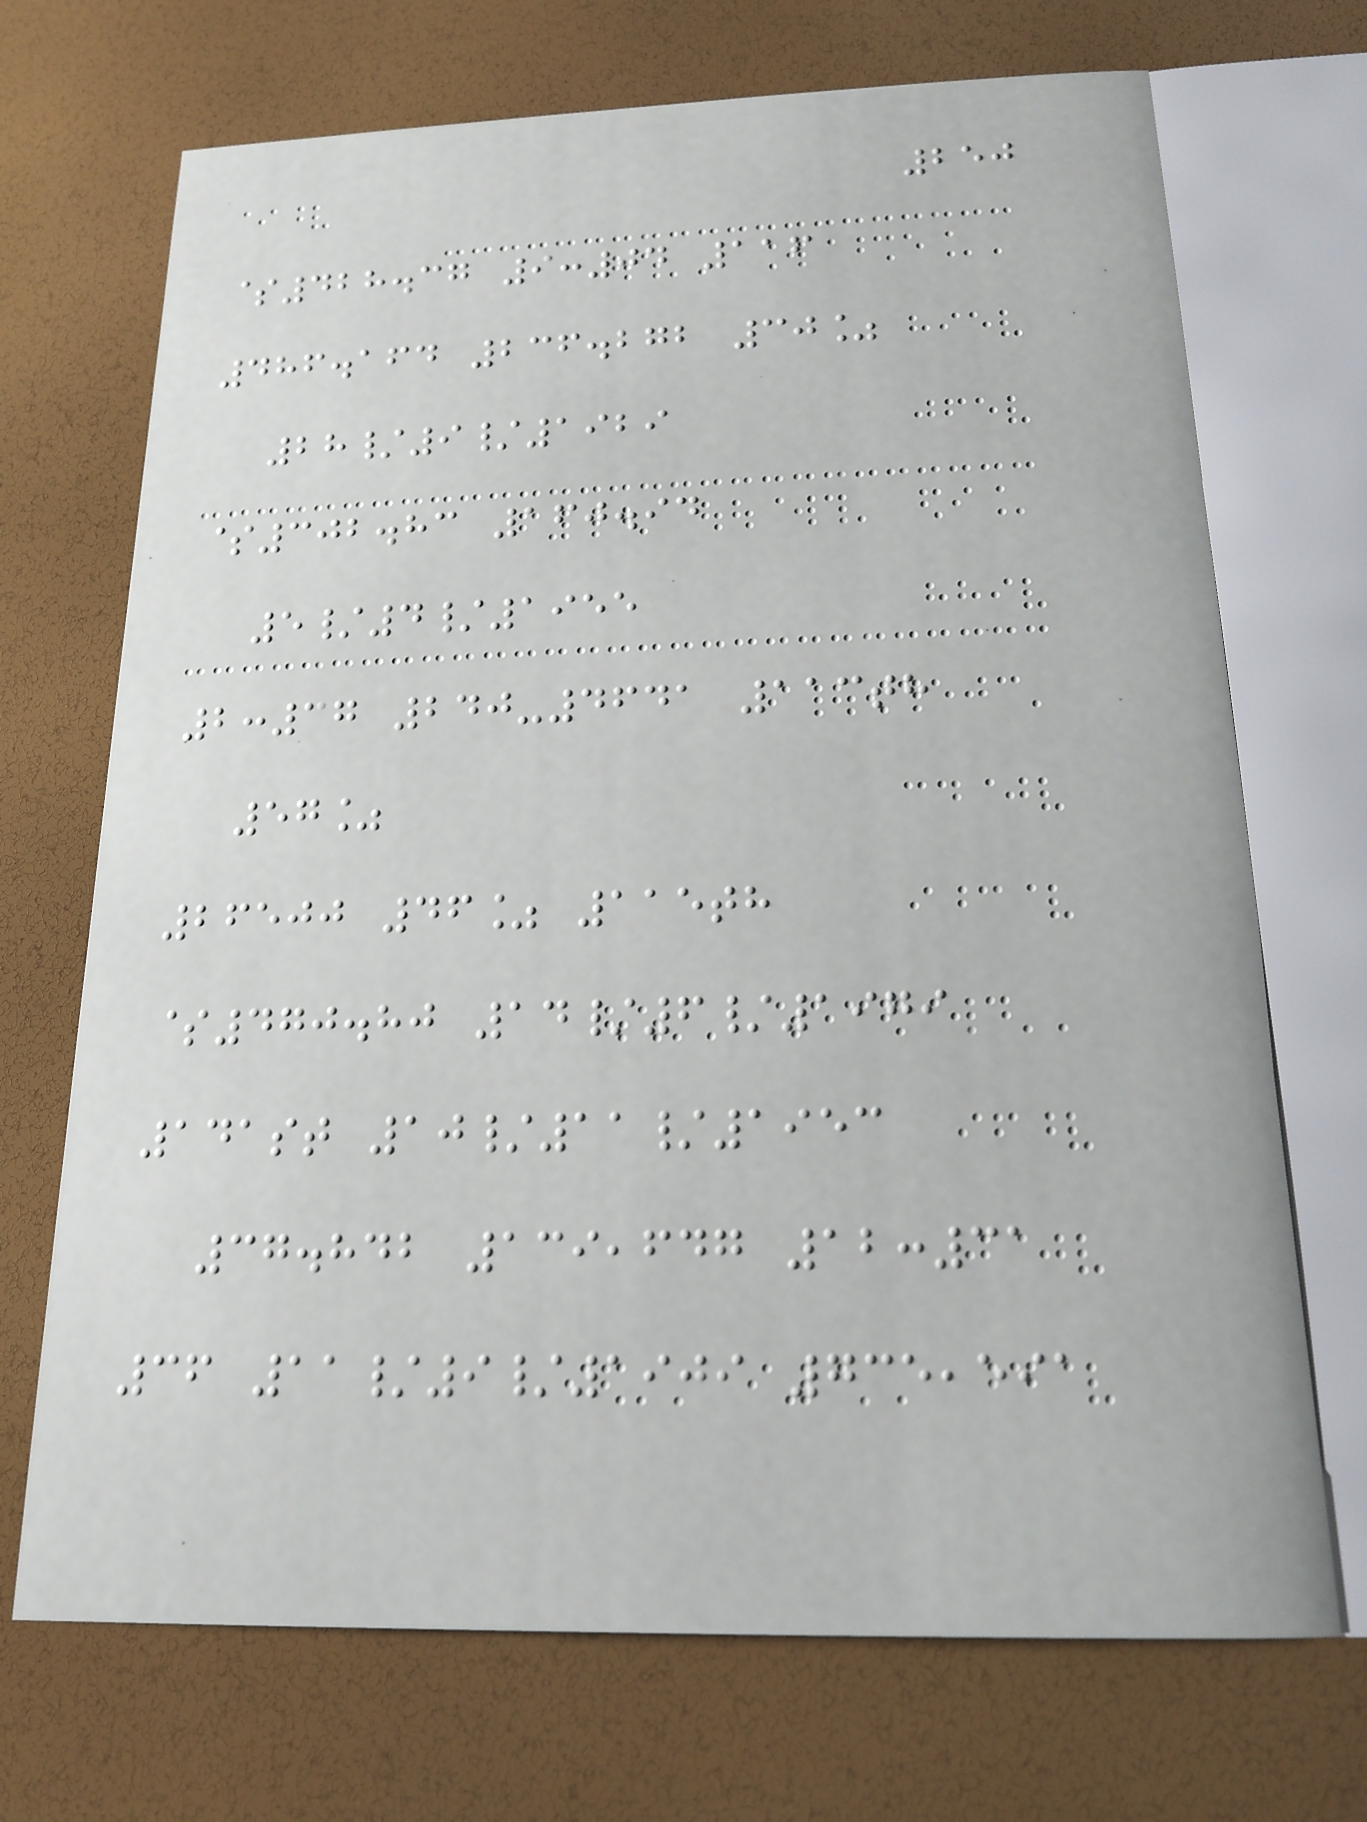250
$428.37 9:04 116
486.164 236.272 30%
28/9/1929
$302.83 160.94
5/4/1955
2:37 240-4641 113th
57%
26500 46% 115th
$470.80 14/6/1979
141st 10/11/1953
37.842 139,647 12:31
36 11/9/1909 735,591
